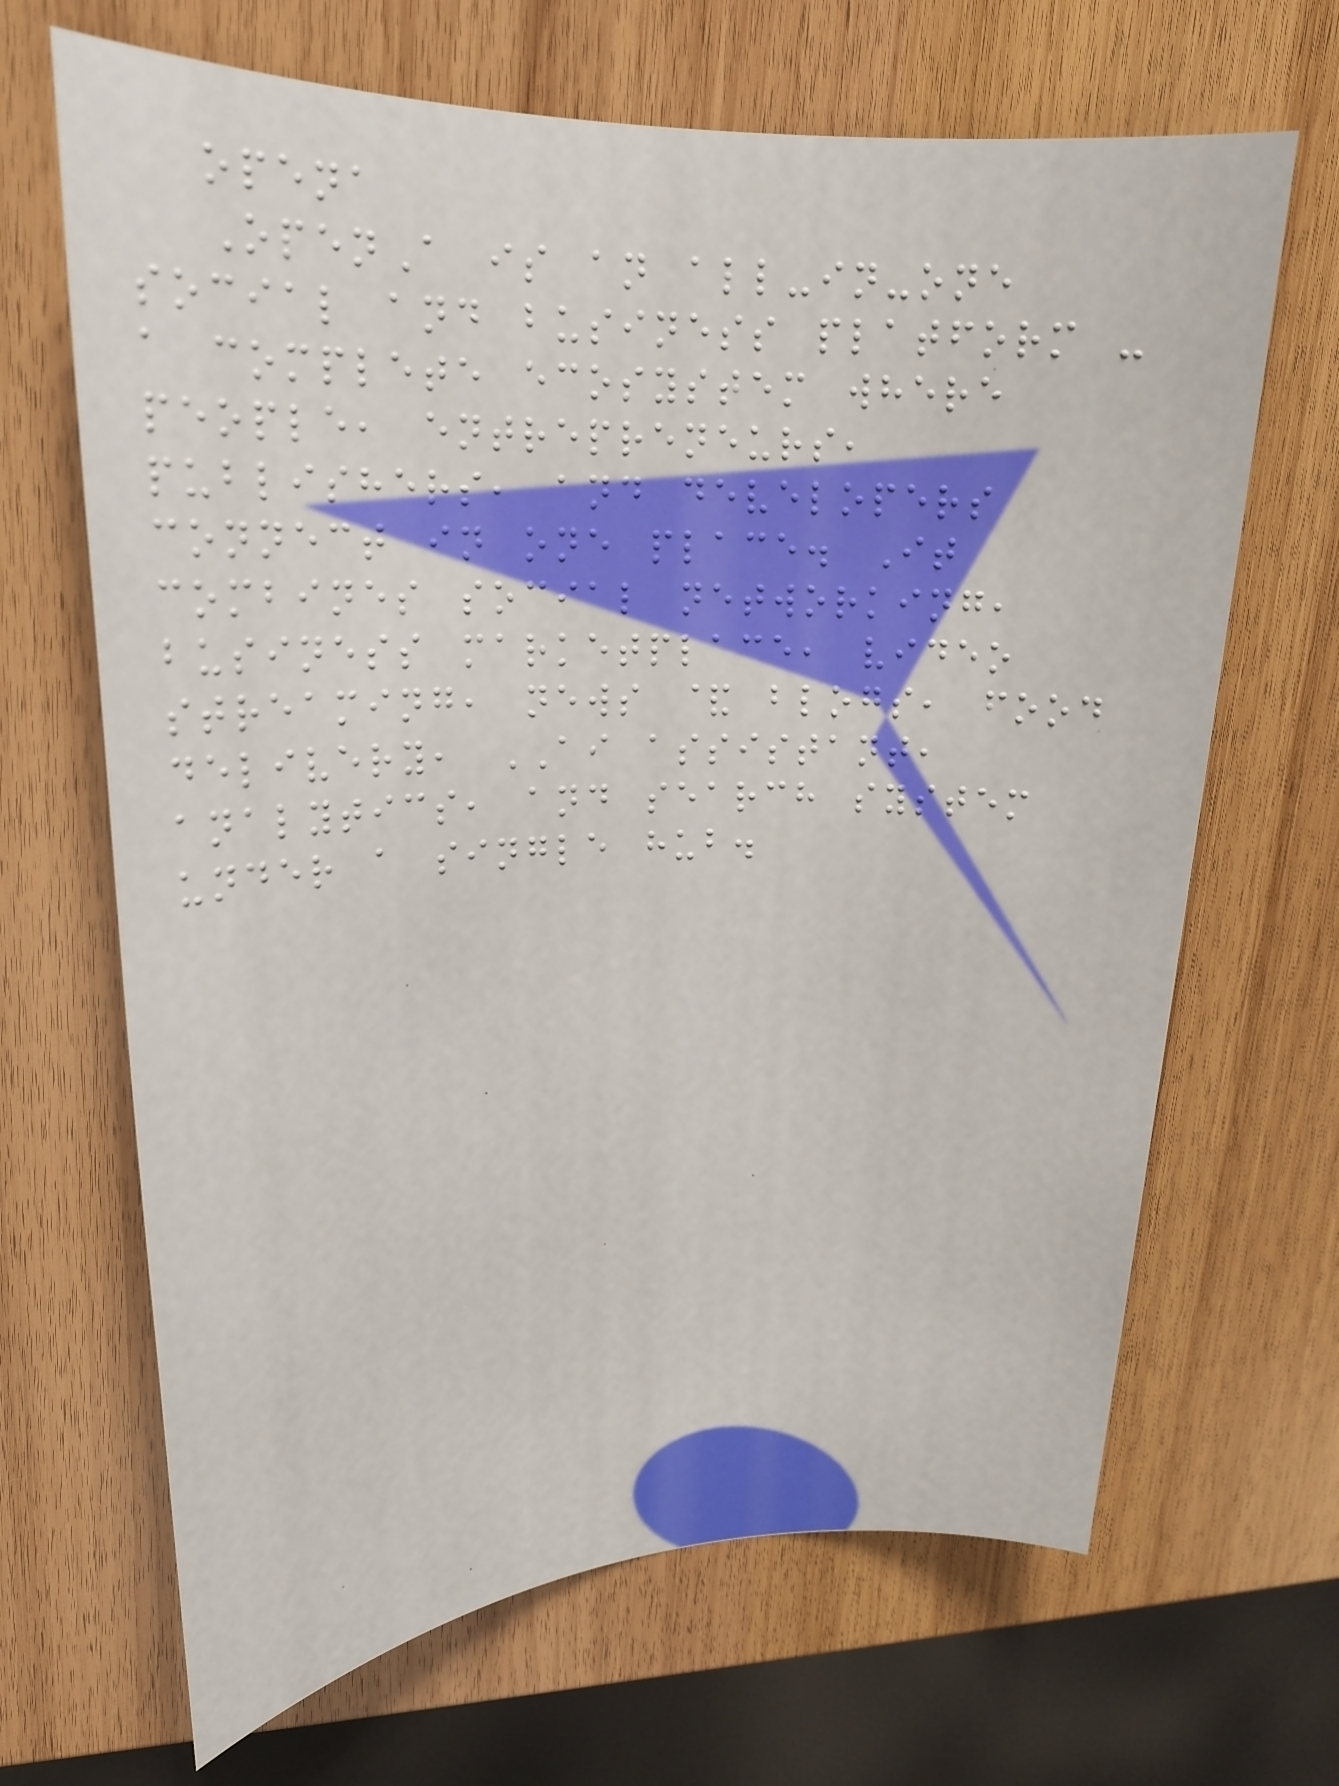opena
OpenA is an all-in-one
social and business platform -
a complete ecosystem where
people, entrepreneurs,
publishers, and developers
connect in one place. It
combines social networking,
business marketplace, video
streaming, news & blogs, food
delivery, AI assistant,
analytics, and search system
under a single hub.
